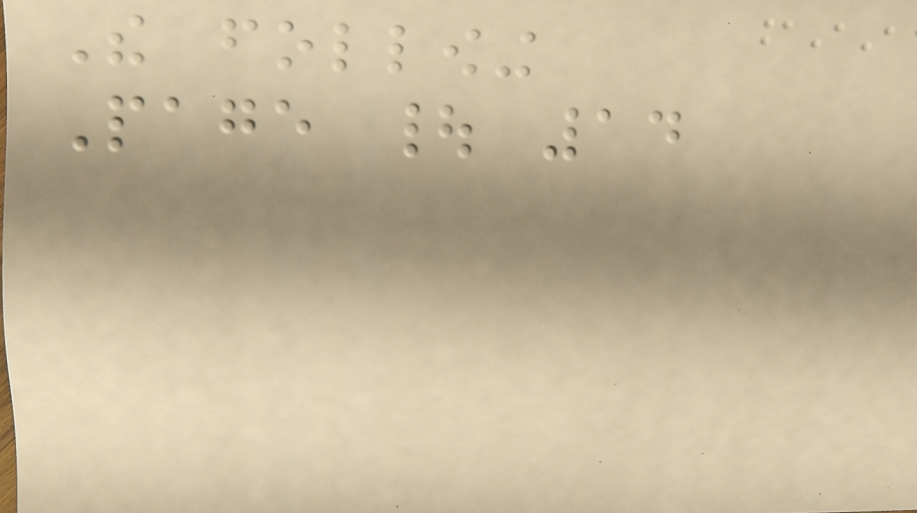The following
Page | 14
